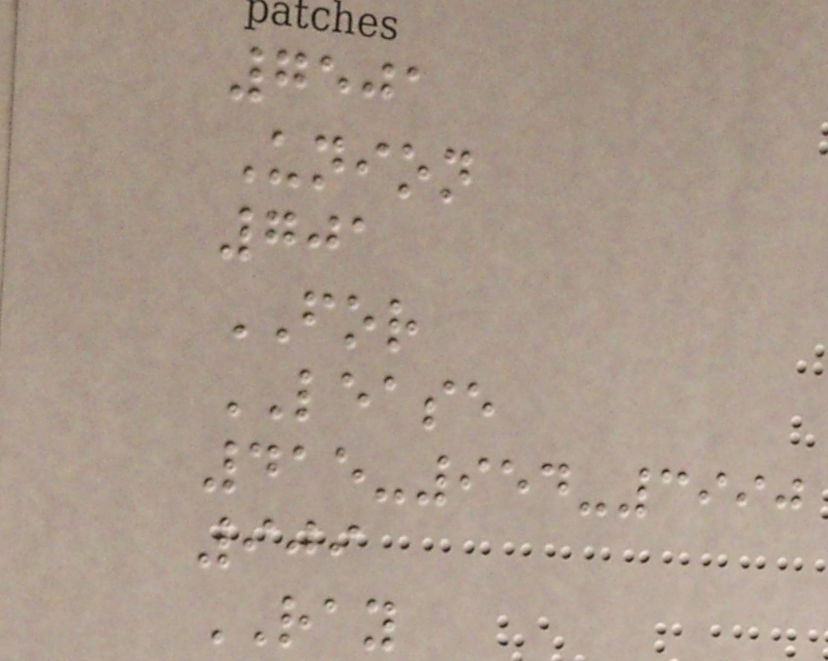7501
Union
701
FOR
LEASE
415-954-3990
909
RAY
